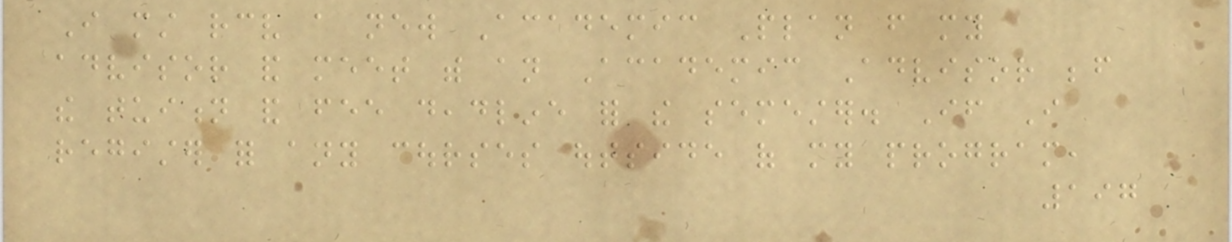I must receive a new Academic Plan from my
advisor and meet with an Academic Advisor before
the tuition and fee deadline for the semester. If I
register for any courses outside of my program,
197
